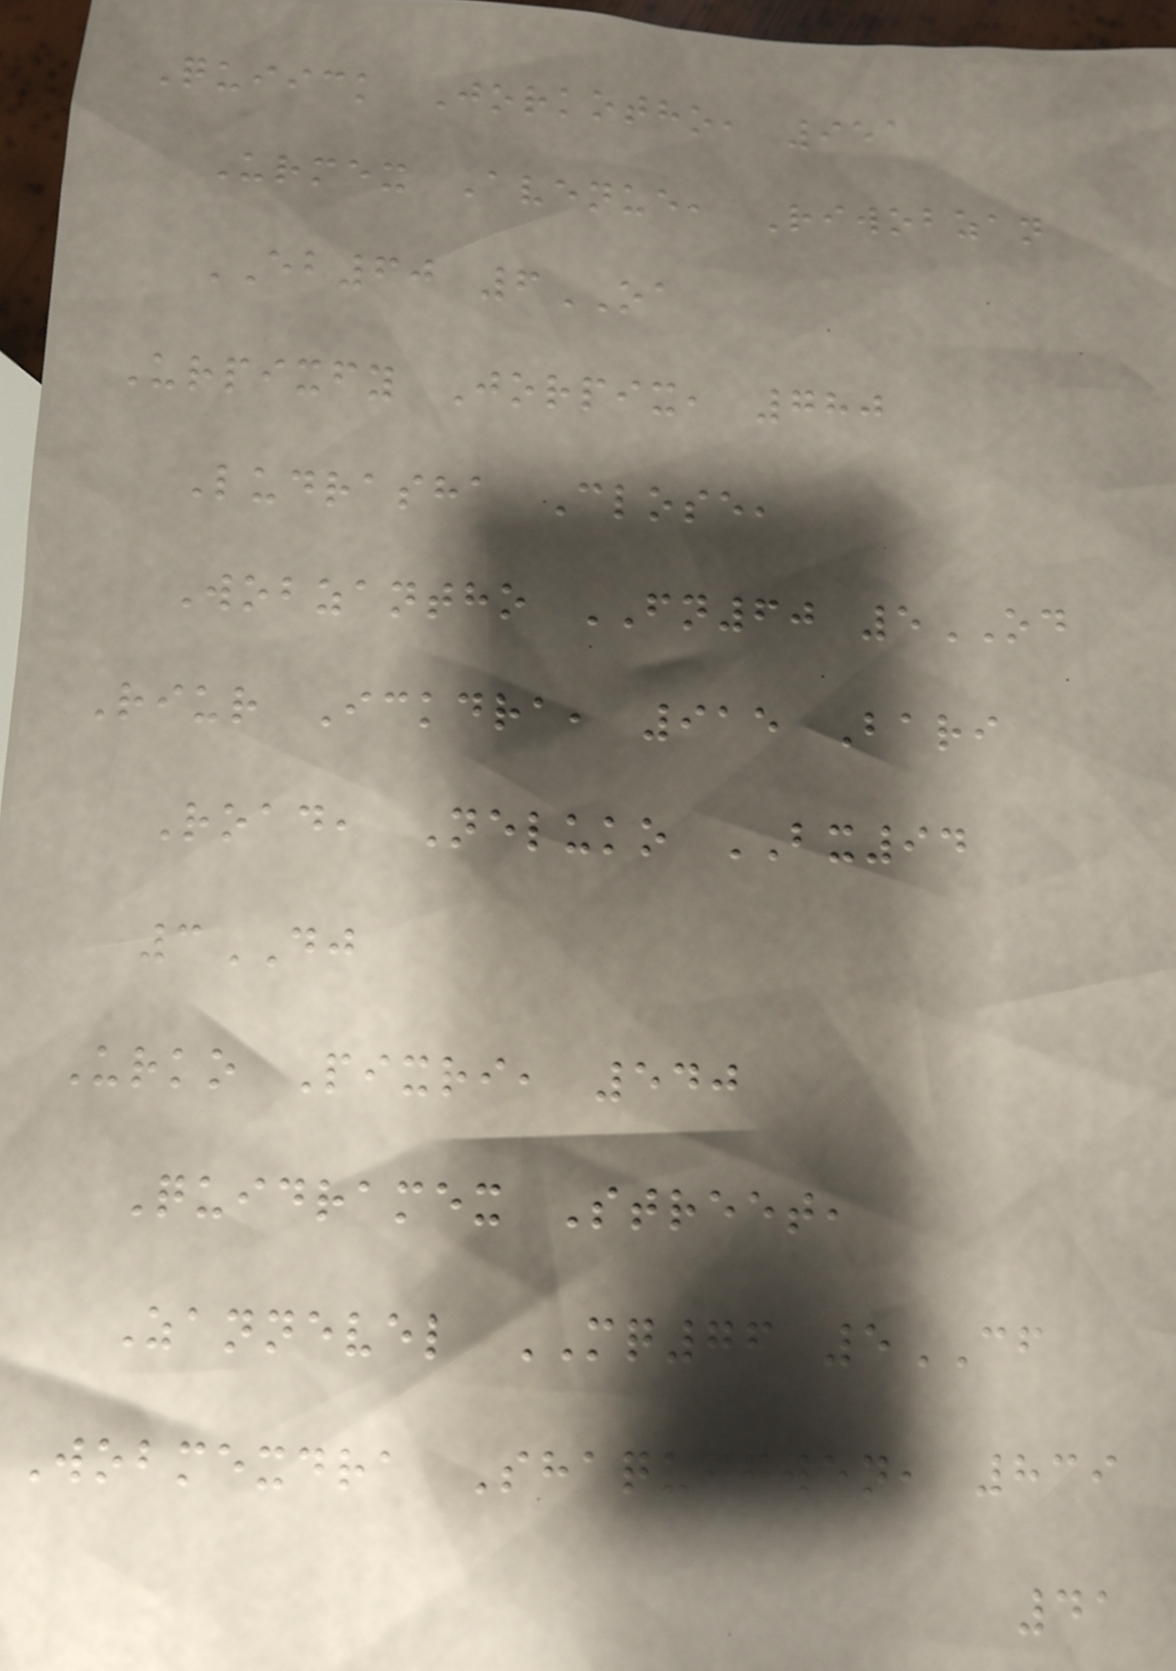Quiick Jorkotho, 951
Urmex Avenue, Riwobzan
EB60 6OA
Urpixfy Jorpix, 780
Ludrasha Close,
Wobzantho FN60 5OD
Riur Ickdra, 915 Bari
Road, Neluko BX94
3DJ
Urko Pixri, 540
Quidramex Street,
Zannevel MQ76 5CF
Wobmexdra Shaquigwen, 839
41
